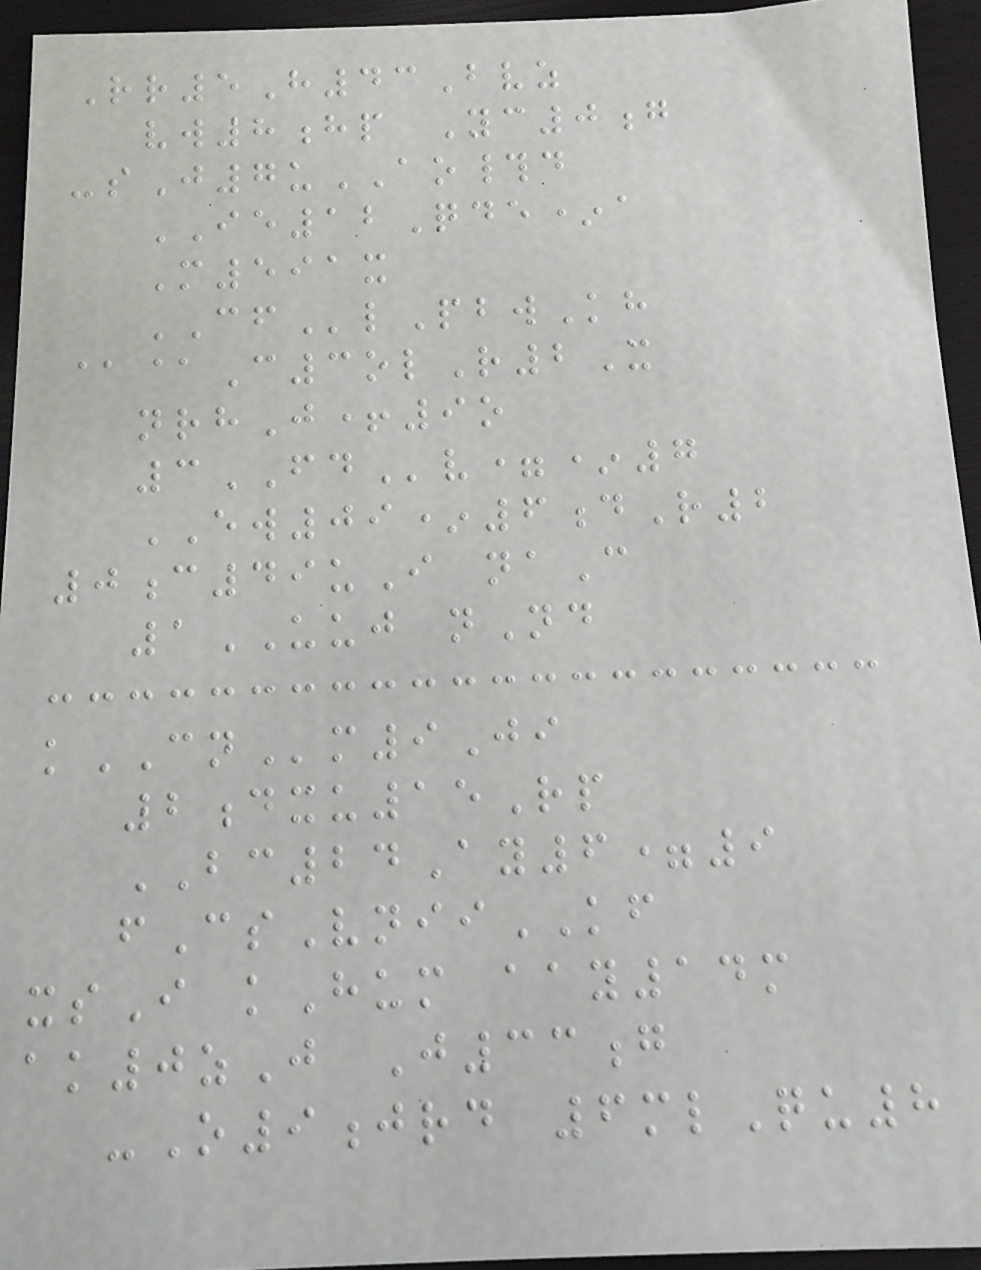Rr5H43Bvz
vw8hp Yc0g
-sJ7uAO#d
IE12Qde*a
M591x
CFlPbwKh
@@C3olR2X
nrhJ+9o
3FDv=*7
EW09*6dR2
0c49uI naC
1UUJ nNd
kCNm9Ji
2dxu15Rp
BC24Ay6=9
fCsVniiKF
xsI kHum aay14m
ak0zJ J33g
-O9jrd 6mlQu8
